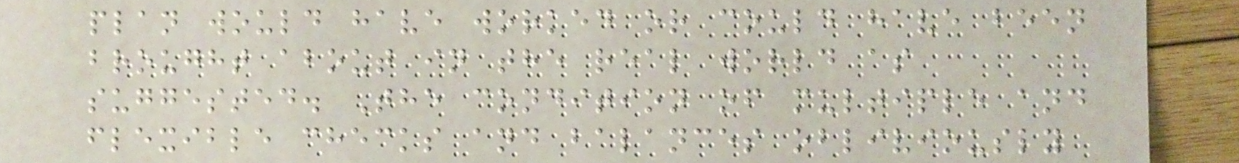plan would have worked or could have been
brought about in the real world as
suggested. The condition of multiple and
flexible checks and balances obliviously
